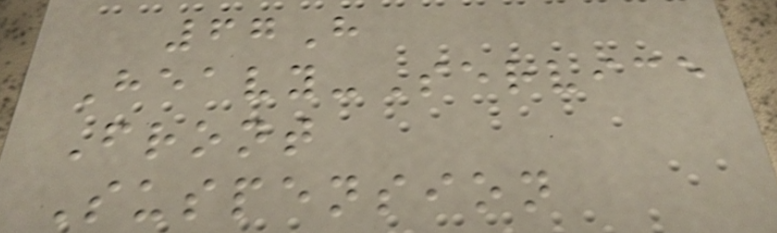67H
Heavy-Service
Front
Suspension
